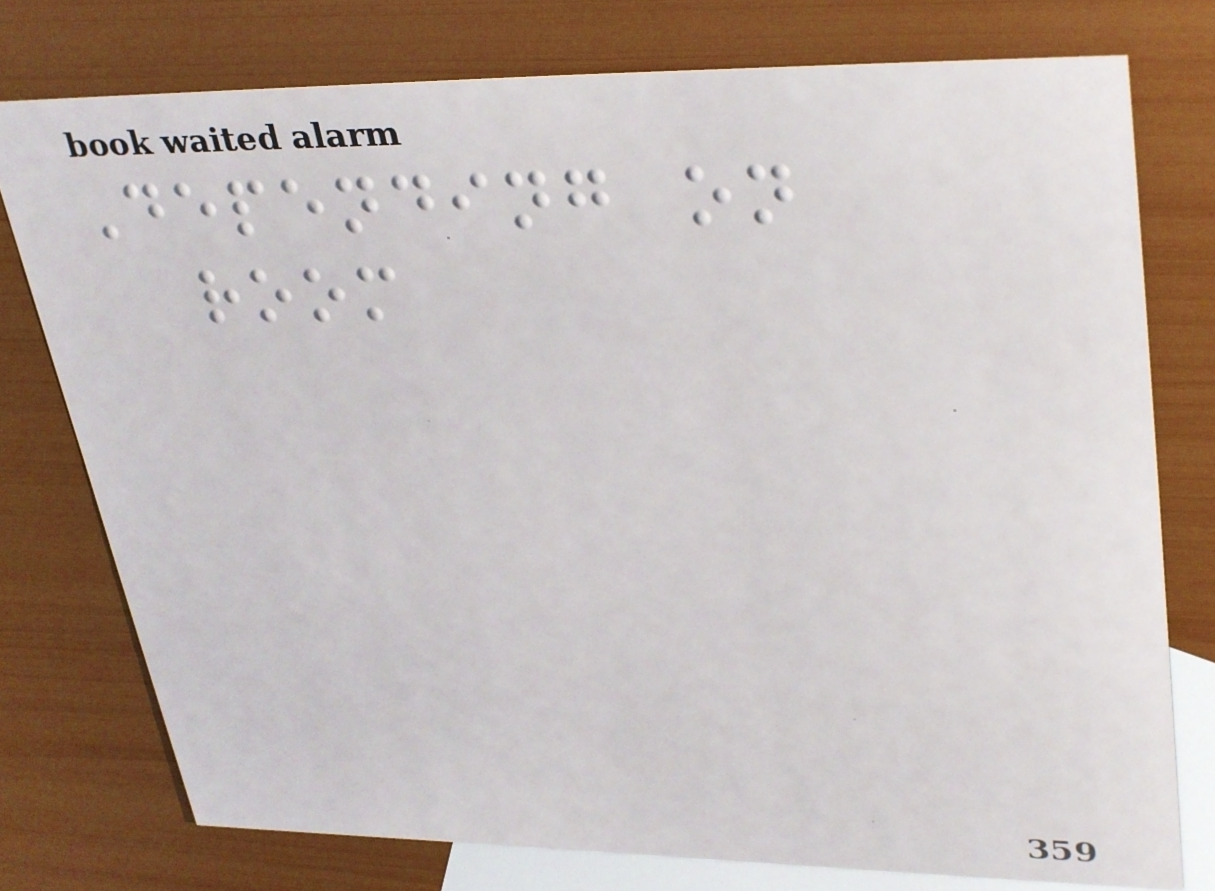Depending on
room
